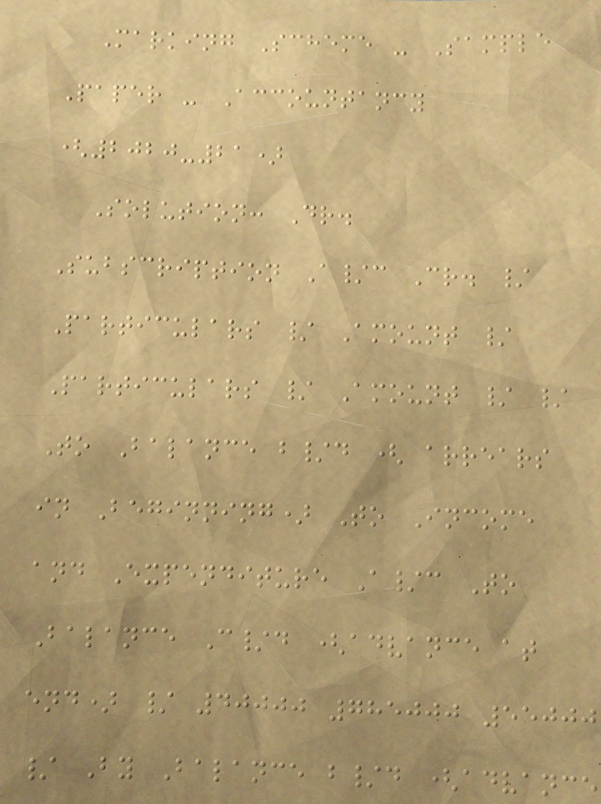Marking Scheme - Sample
Paper - Accountancy
(2020-21)
Solution: Dr.
Subscription A/c Cr. /
Particulars / Amount /
Particulars / Amount / /
To Balance b/d ( arrears
in Beginning) To Income
and Expenditure A/c To
Balance C/d (advance at
end) / 40000 785000 55000
/ By Balance b/d (advance
